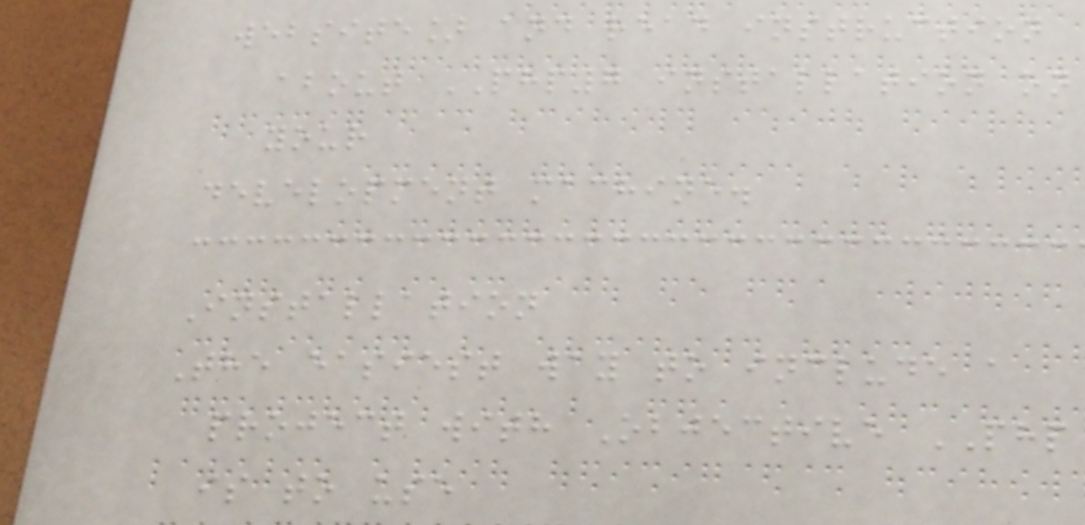website] and read instruction
about PHP7 installation on
your
development machine.
Installation
The easiest way to include a
project with Objective PHP
is to use
